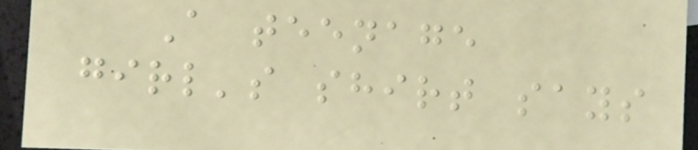A teenage
girl's shirt says
